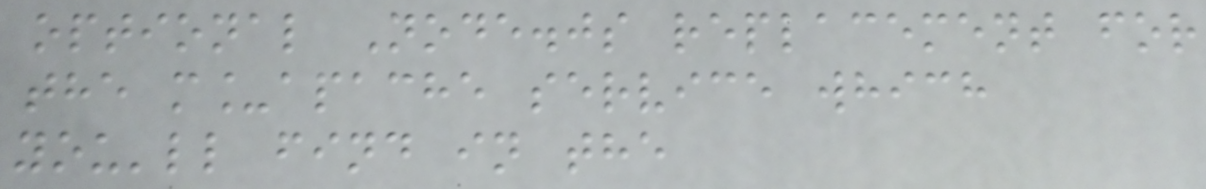optional Node.js replacement for
the m_apache service which
you'll find in the
